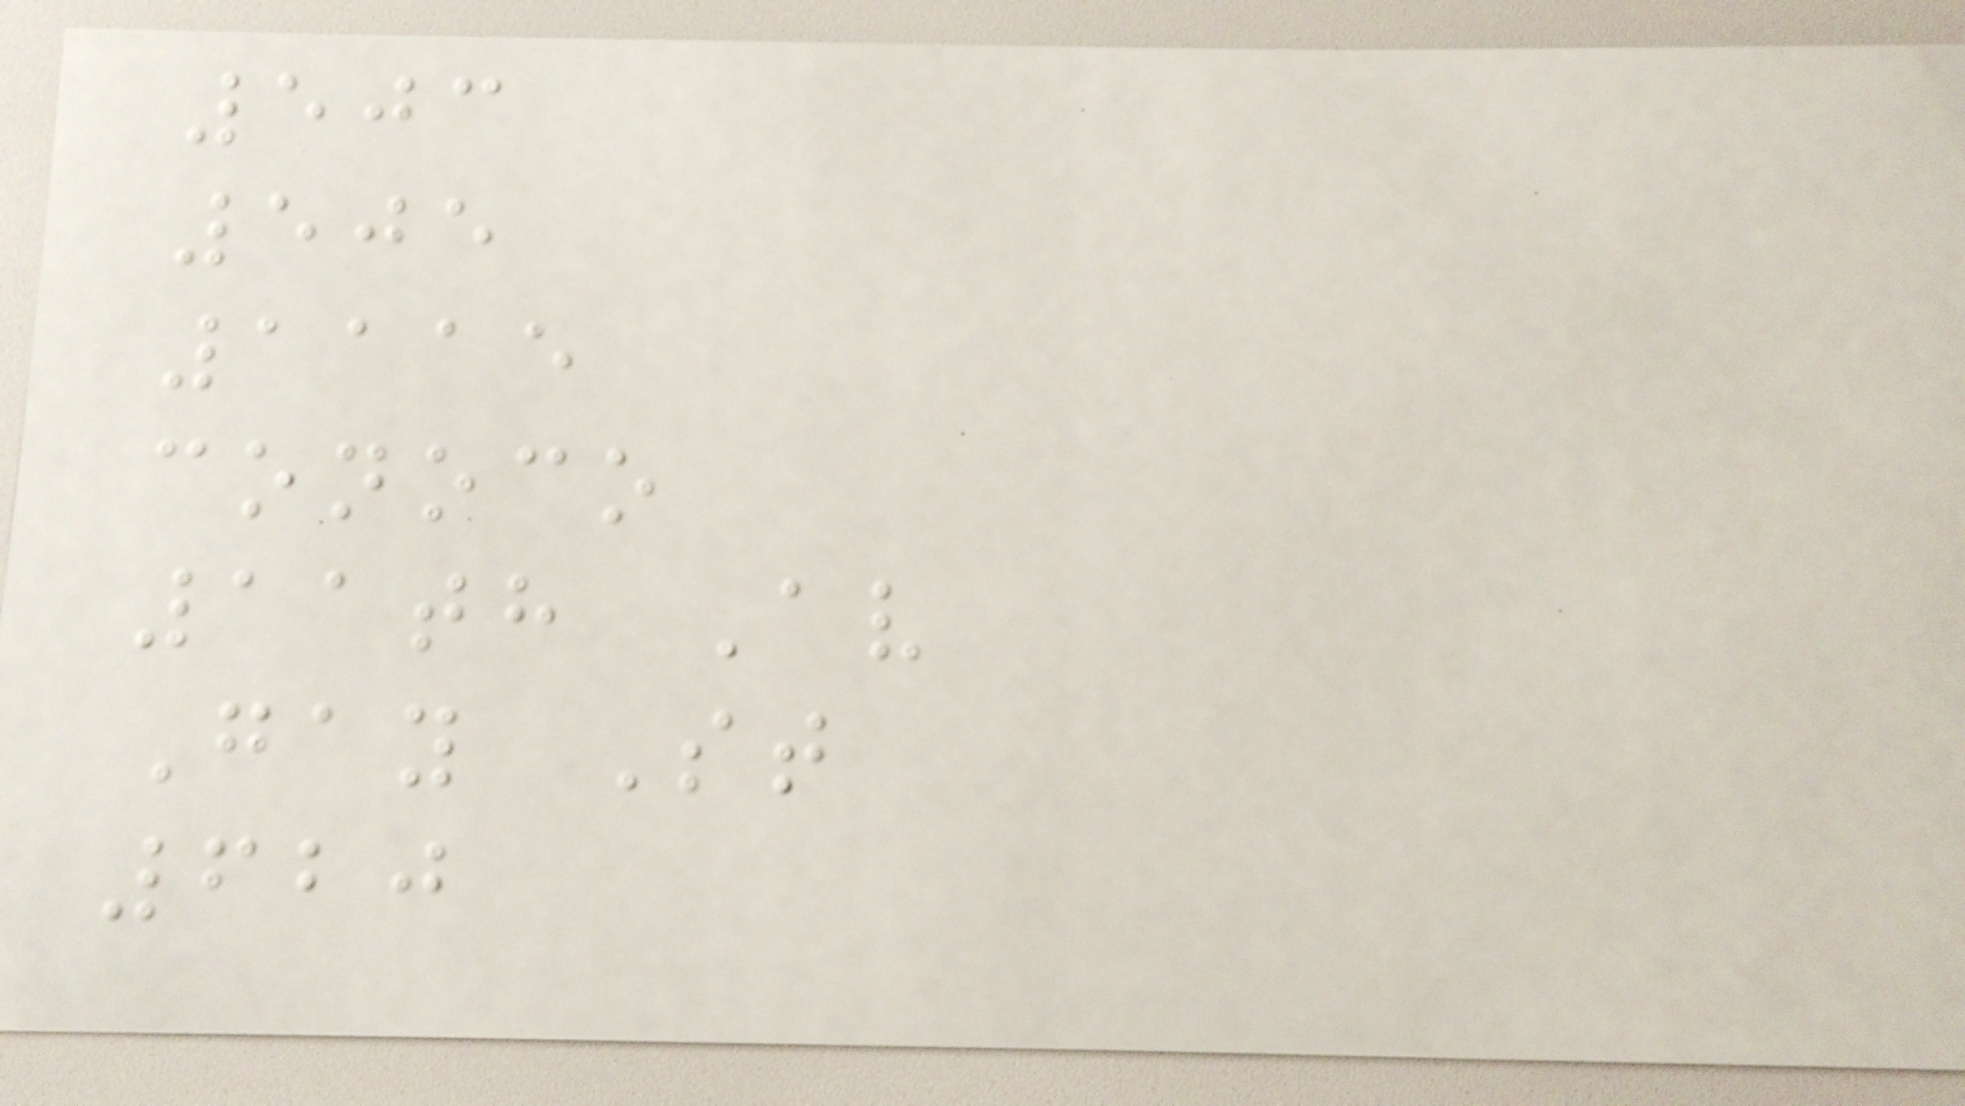503
505
1115
conoco
11th Av
Gay St
620
